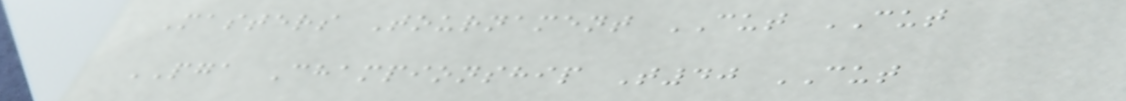Masters Tournament CUT CUT
PGA Championship T40 CUT
